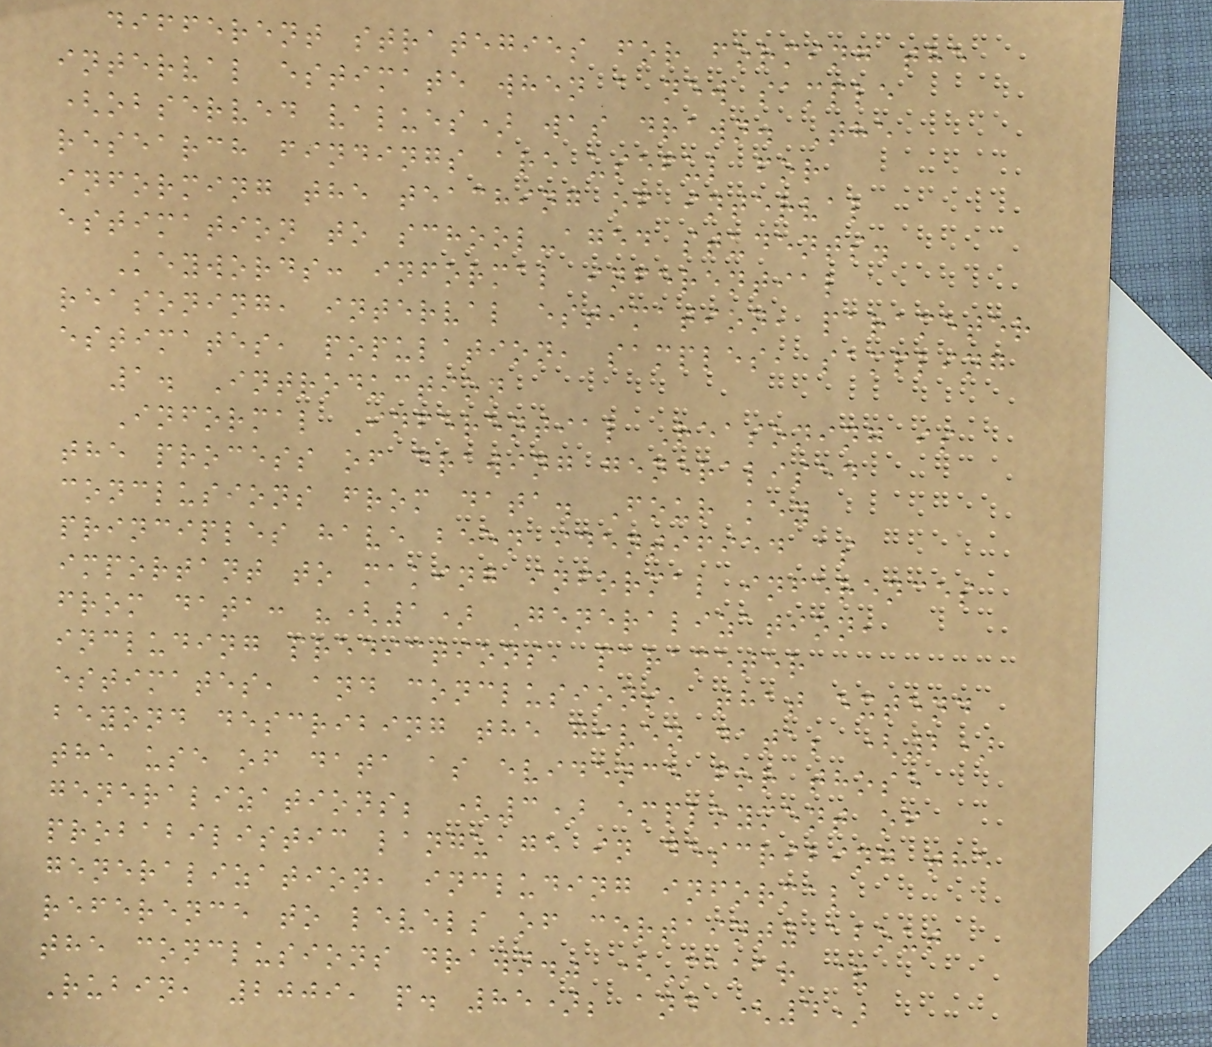different strategies for forming the
interval estimate when a new sample
(observed values) was drawn. The
research findings are useful for
informing the teaching of interval
estimation to school-aged students.
Keywords: informal inferential
reasoning, interval estimation, parameter
estimates, population, samples, sampling
1. Introduction
Informal Inferential Reasoning is
the process of drawing generalised
conclusions from data. Four key
principles have been identified as
important to making informal inferences
from data: "(1) Generalization,
including predictions, parameter
estimates, and conclusions, that extend
beyond describing the given data; (2)
the use of data as evidence for those
generalizations; (3) employment of
probabilistic language in describing the
generalization, including informal
reference to levels of certainty about
the conclusions drawn." (Makar &
Rubin, 2009, p. 85); and (4)
